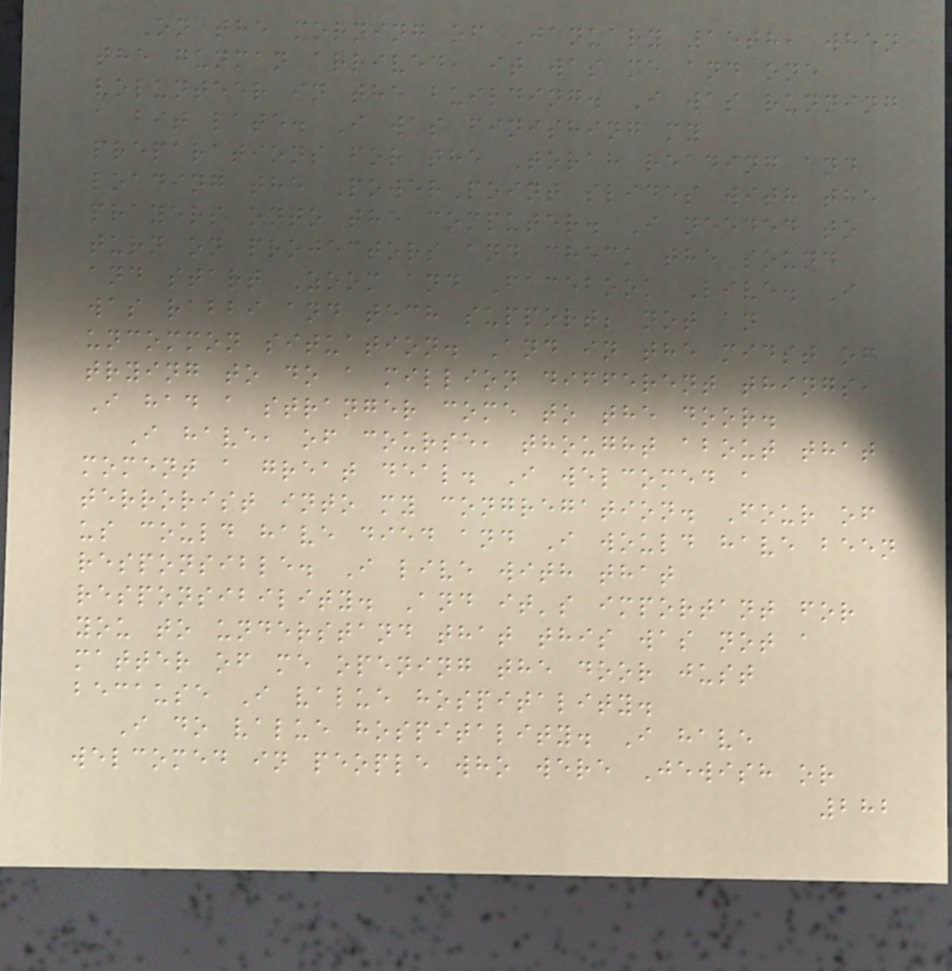On the morning of January 15th, when
the gunman arrived, it was me and one
volunteer in the building. I was running
a bit late. I was finishing my
preparations for the Torah reading and
loading the PowerPoint slides with the
prayers onto the computer. I needed to
turn on projectors and check the sound
and start Zoom and Facebook Live. I
was rabbi and tech support; not an
uncommon situation. And in the midst of
trying to do a million different things,
I had a stranger come to the door.
I have, of course, thought about that
moment a great deal. I welcomed a
terrorist into my congregation. Four of
us could have died and I would have been
responsible. I live with that
responsibility. And it's important for
you to understand that this was not a
matter of me opening the door just
because I value hospitality.
I do value hospitality. I have
welcomed in people who were Jewish or
282
